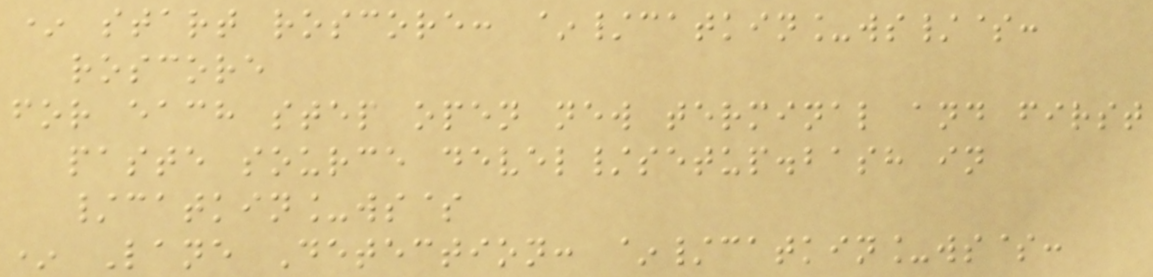* start roscore: ~/catkin_ws/$:
roscore
for each step open new terminal and first
paste source devel/setup.bash in
/catkin_ws$
* Lane Detection: ~/catkin_ws$:
